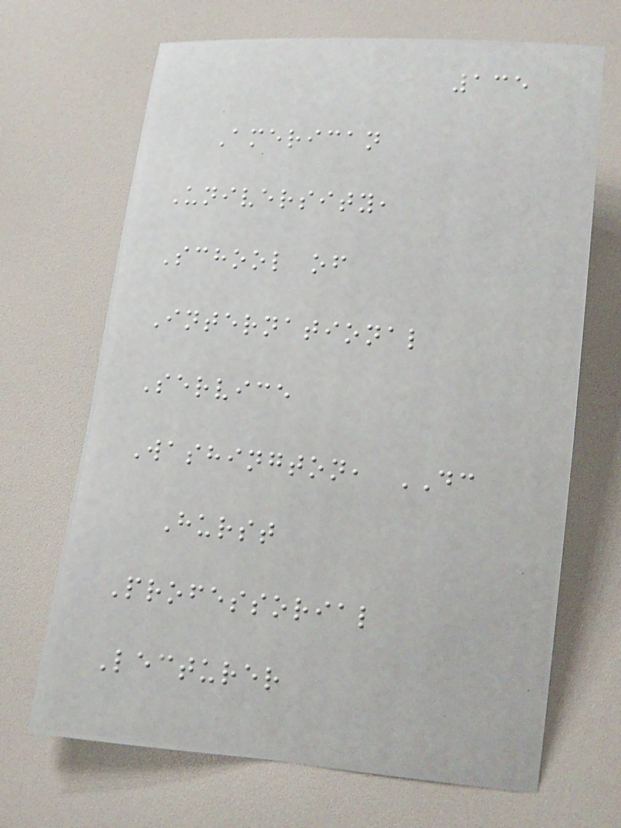135
American
University,
School of
International
Service
Washington, DC
Hurst
Professorial
Lecturer
